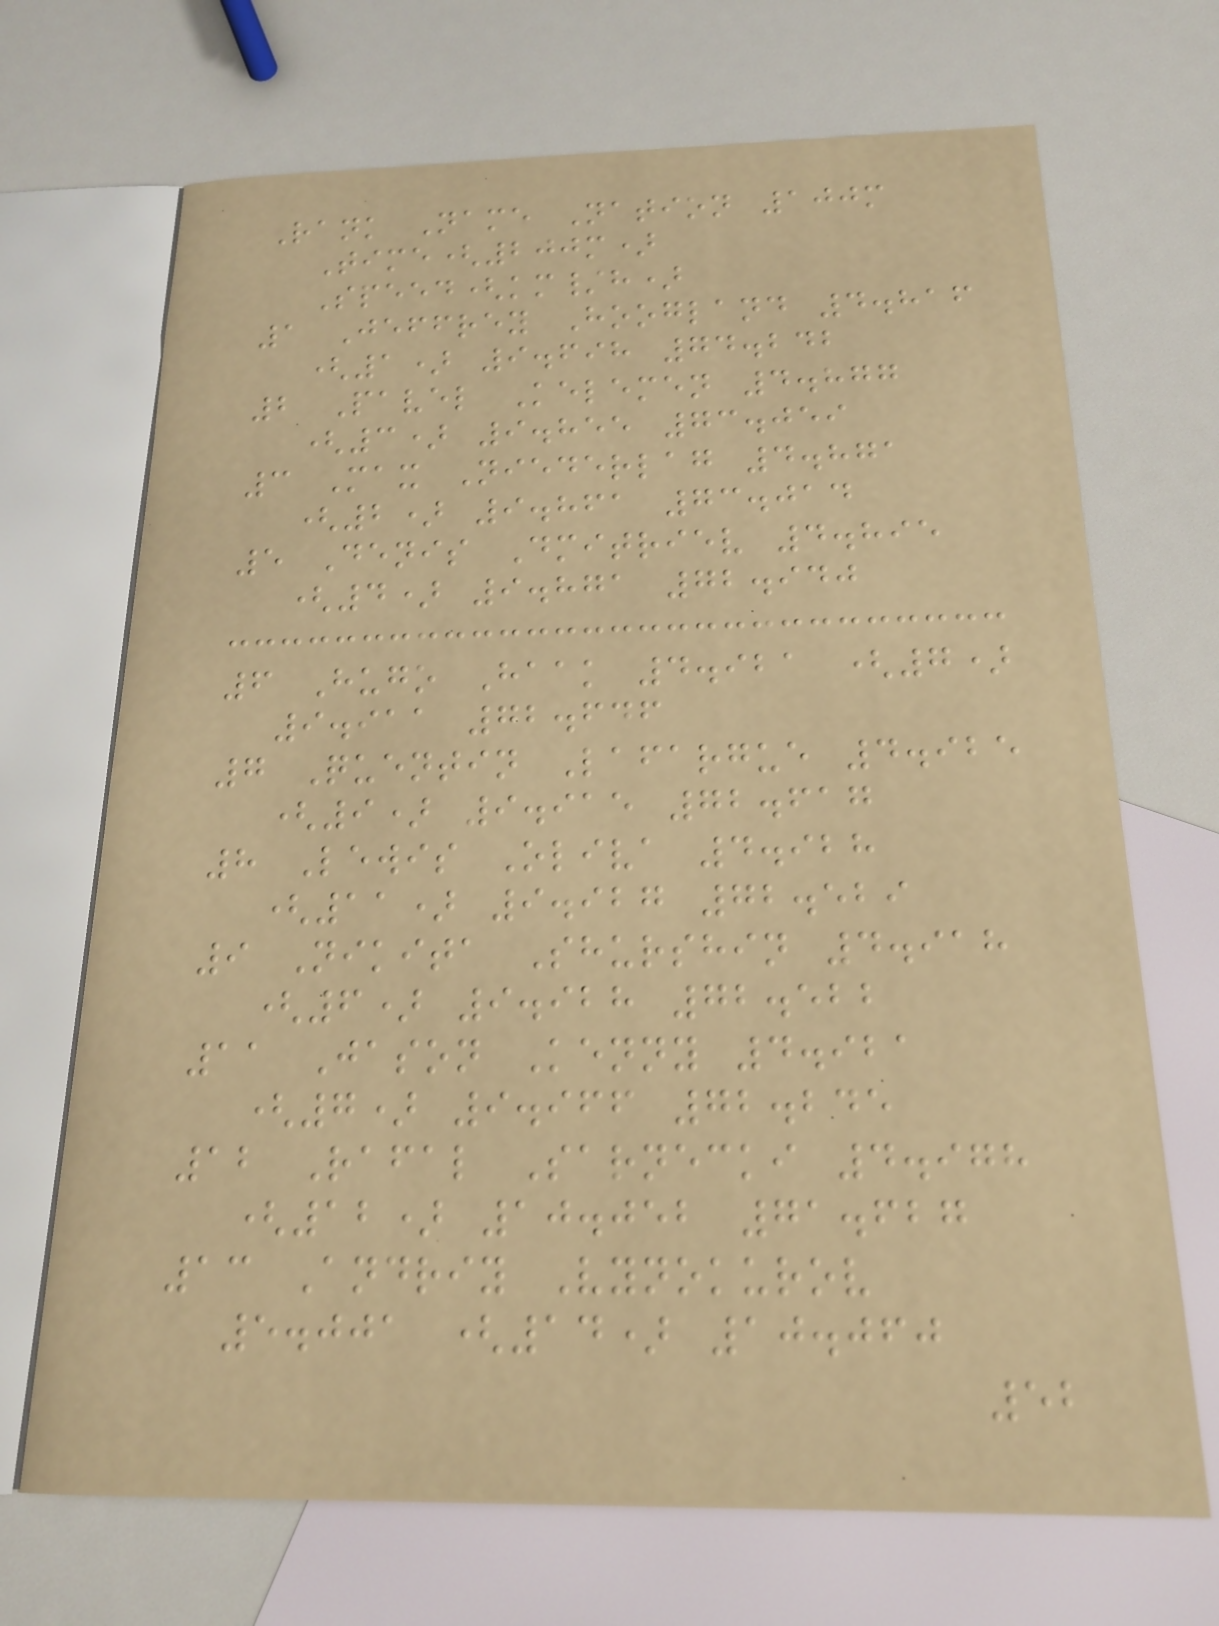Rank Name Nation 100m
Time(200m)
Speed(km/h)
1 Jeffrey Hoogland 4.816
(1) 9.698 74.242
2 Pavel Kelemen 4.877
(3) 9.855 73.059
3 Max Niederlag 4.871
(2) 9.861 73.014
5 Denis Dmitriev 4.895
(4) 9.871 72.940
6 Hugo Haak 4.921 (7)
9.911 72.646
7 Quentin Lafargue 4.925
(9) 9.915 72.617
8 Lewis Oliva 4.928
(11) 9.927 72.529
9 Nikita Shurshin 4.918
(6) 9.928 72.522
11 Jason Kenny 4.921
(7) 9.966 72.245
12 Rafal Sarnecki 4.978
(12) 10.052 71.627
13 Andriy Vynokurov
5.001 (14) 10.060
52
